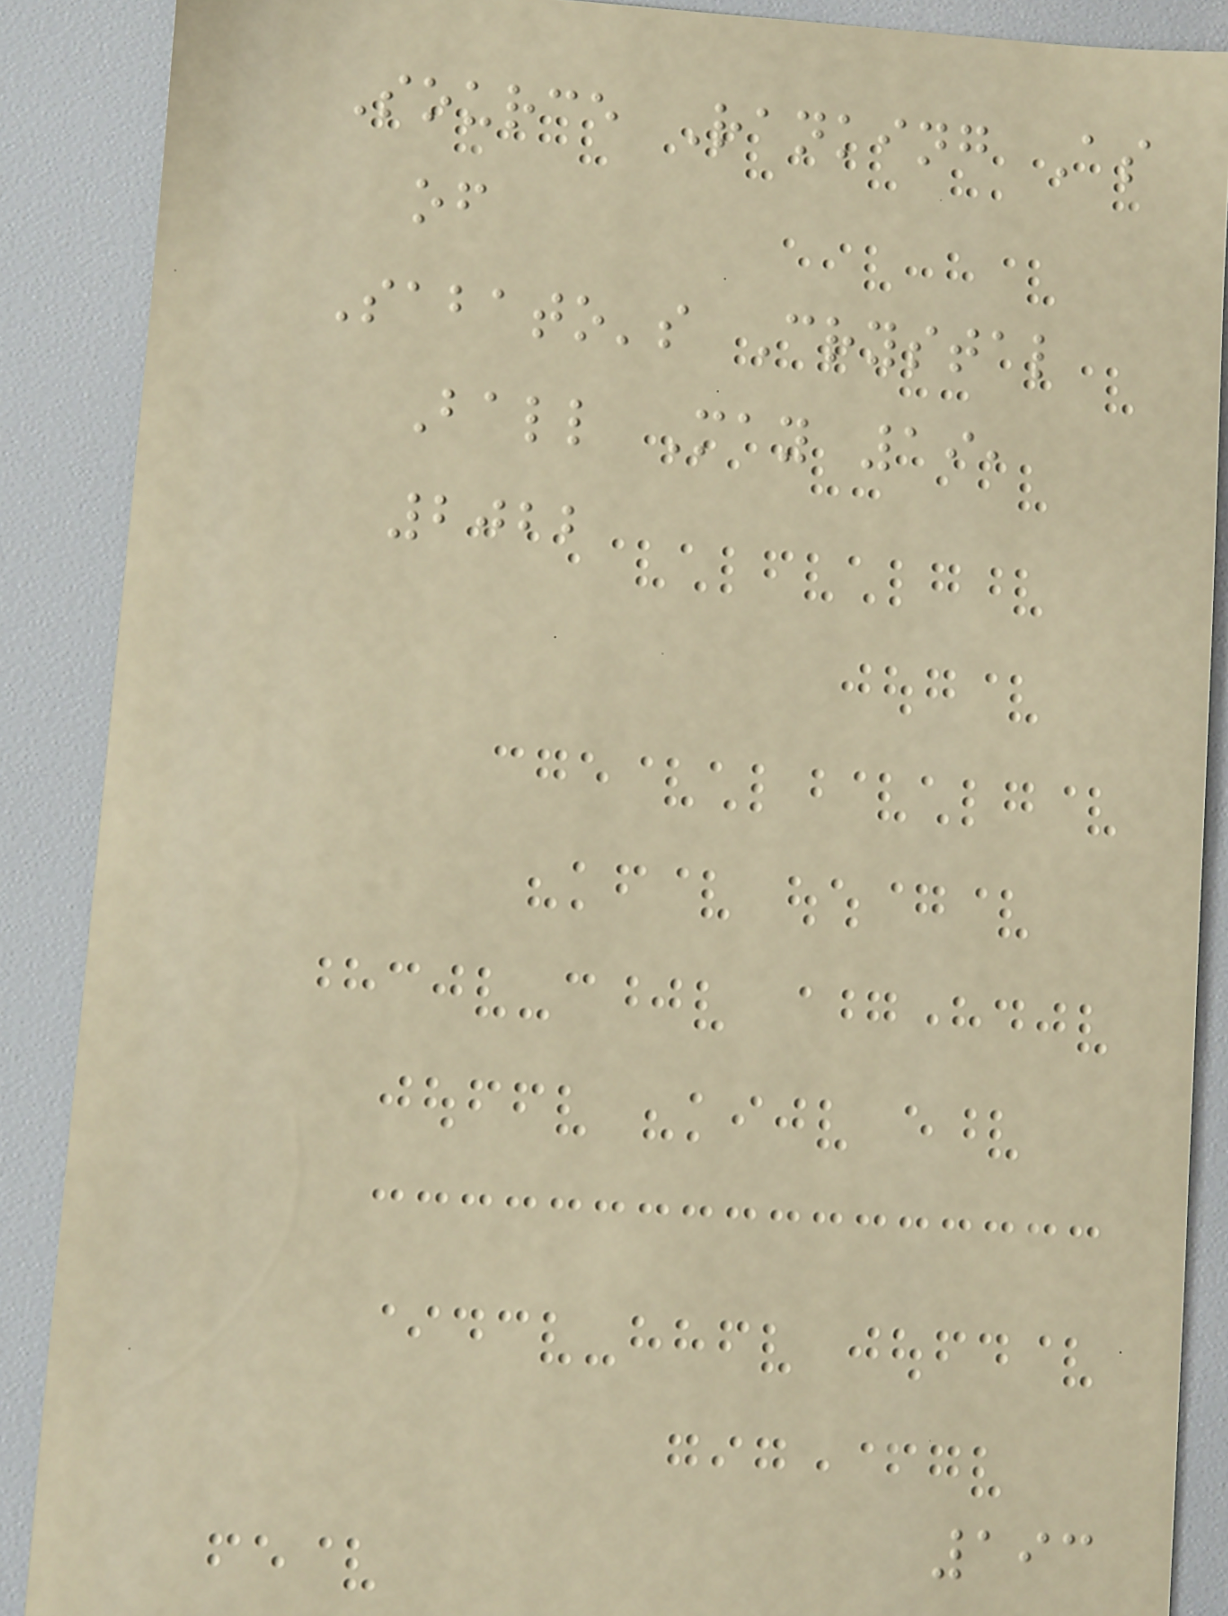Source Ranking As
of
Sabato's Crystal
Ball May 19,
2022
193
